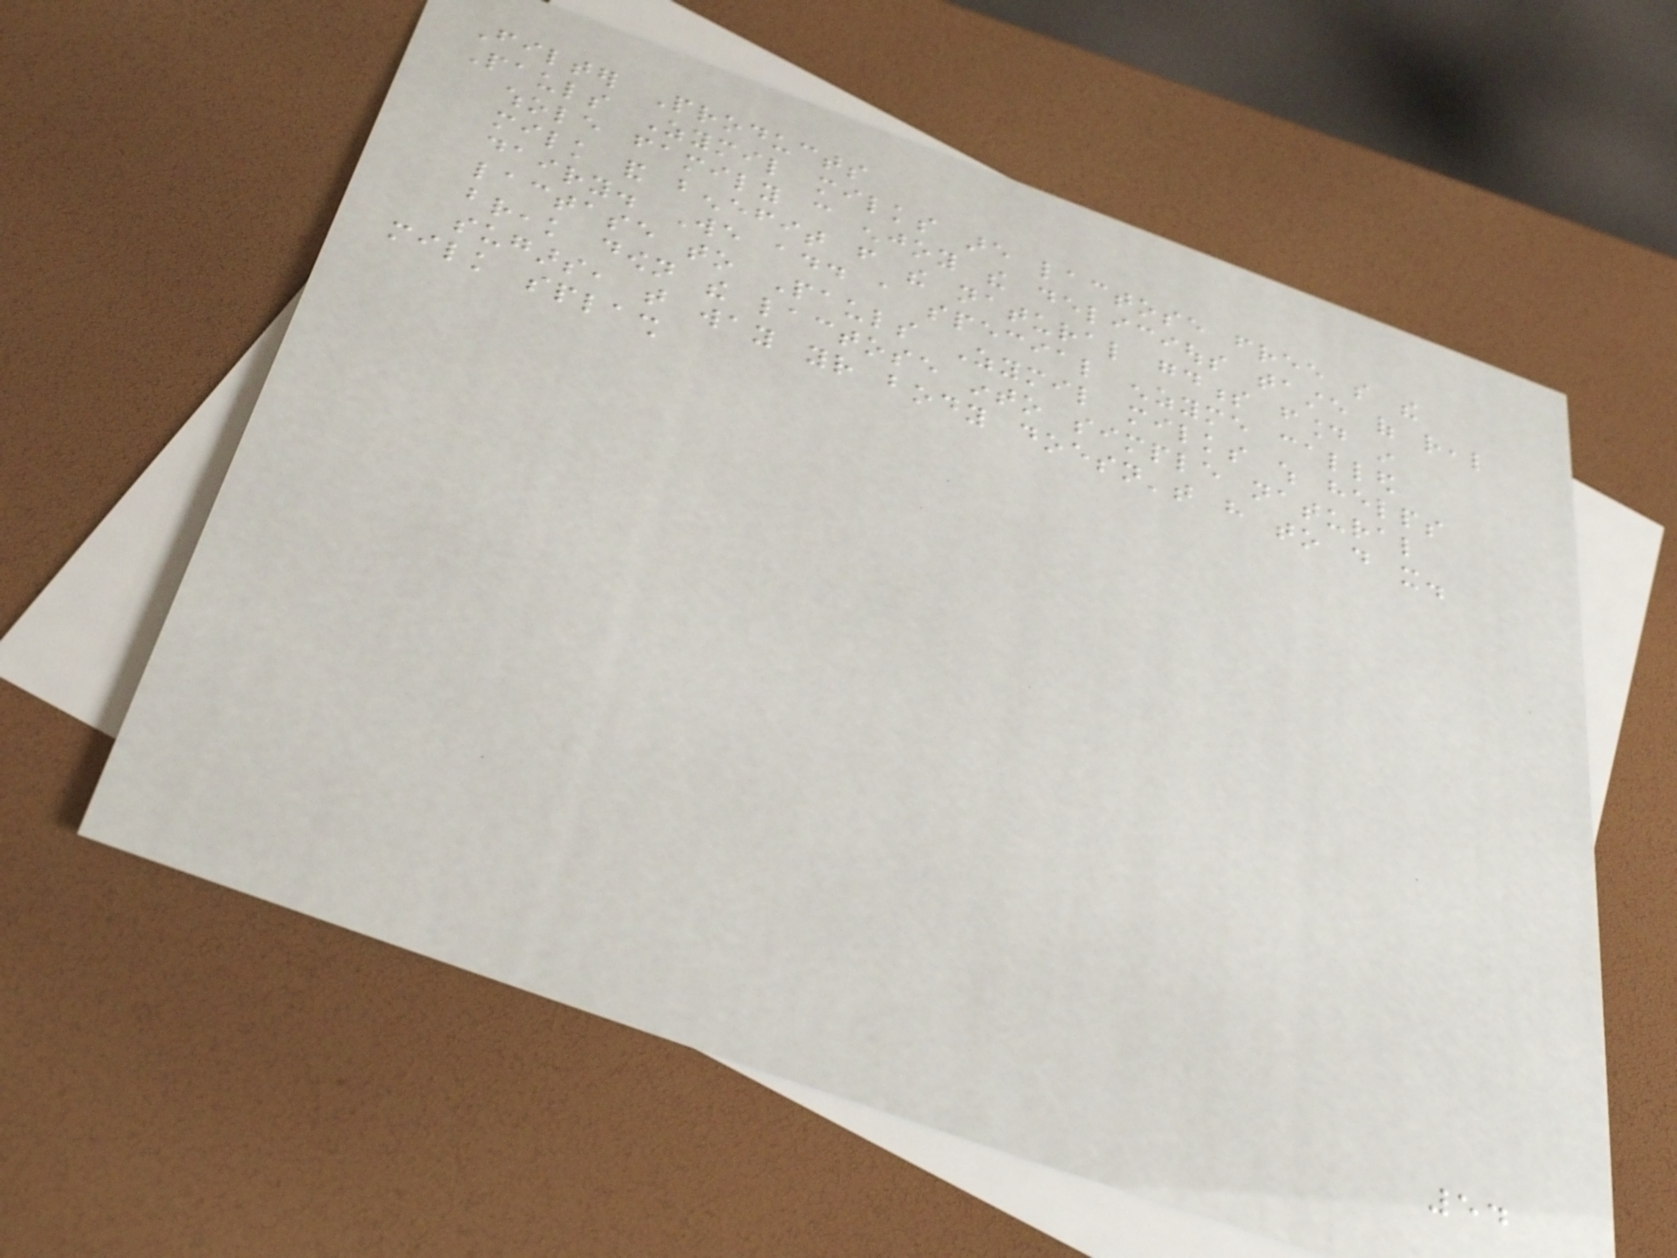Filter Products
Pauls Zymil milks are lactose free so the
whole family can enjoy the delicious taste of real
milk and benefit from the natural goodness found in
dairy. We add a special enzyme called
lactase to Pauls Zymil milks which helps
break down the lactose into simple natural
sugars, that way your body doesn't have to do it.
milk splash
54
